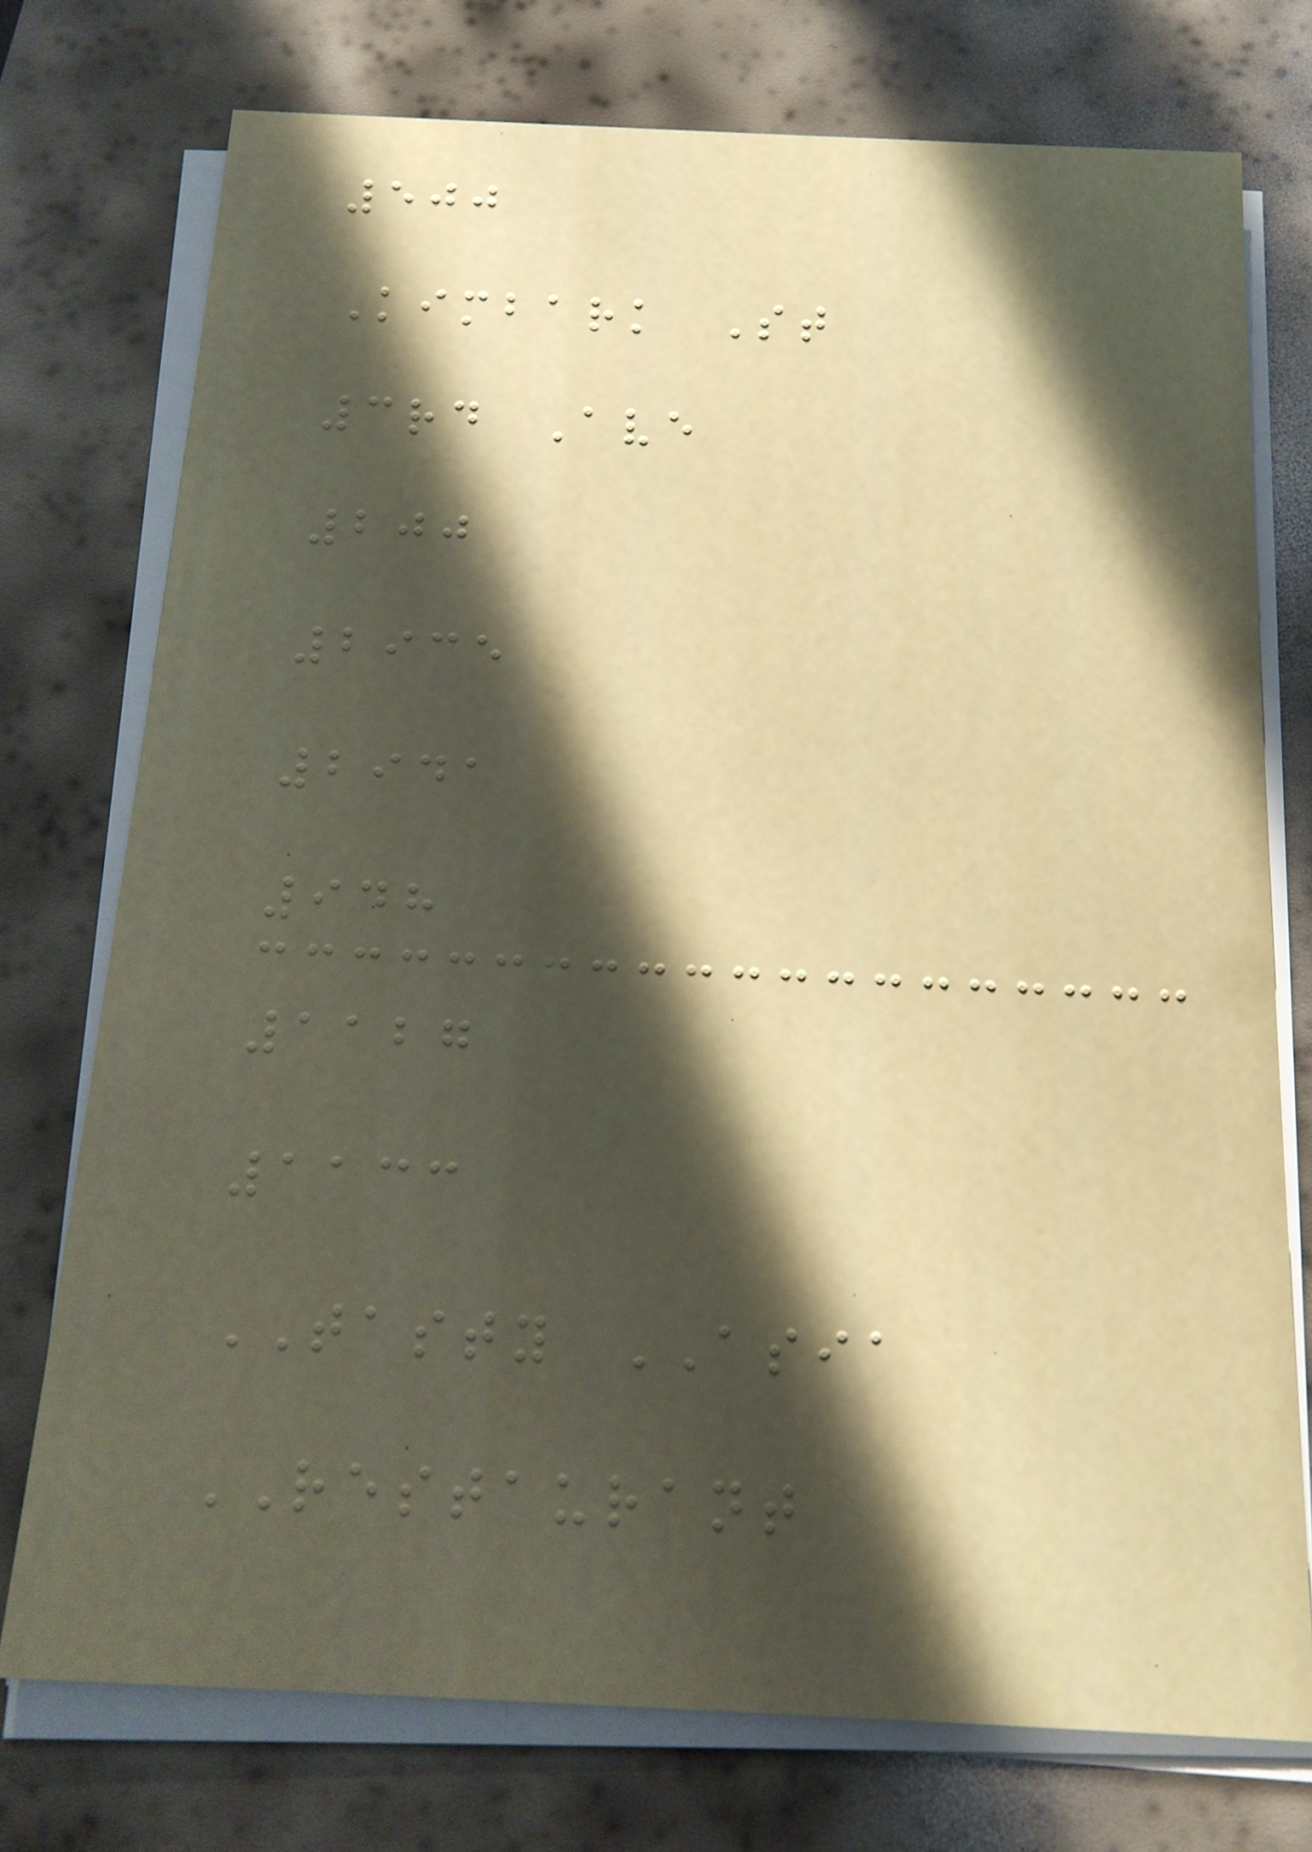500
Kimbark St
3rd Ave
200
2935
2941
948
1127
1133
TASTY ASIA
RESTAURANT
